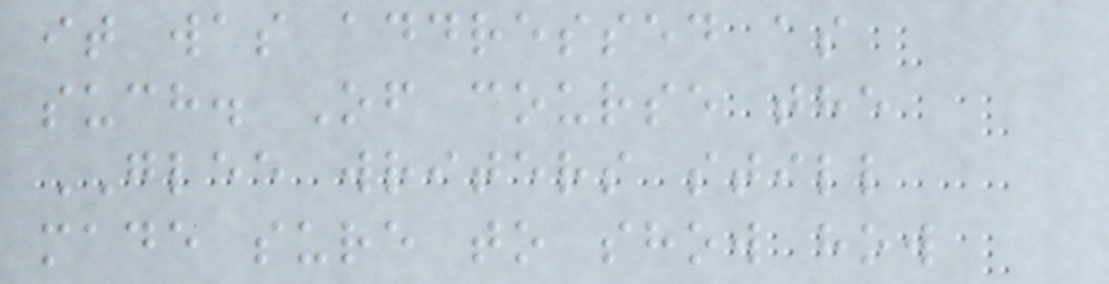it was addressed as
such. Of course the
GLEE writers still
made sure to show how
